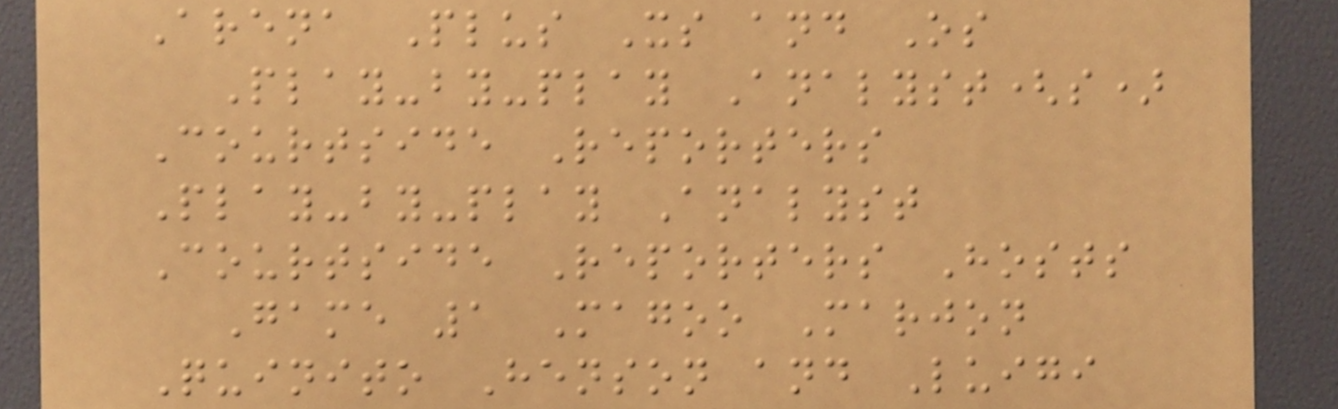Arena Plus Xs and Os
Play-by-play Analyst(s)
Courtside Reporters
Play-by-play Analyst
Courtside Reporters Hosts
Game 1 Magoo Marjon
Quinito Henson and Luigi
